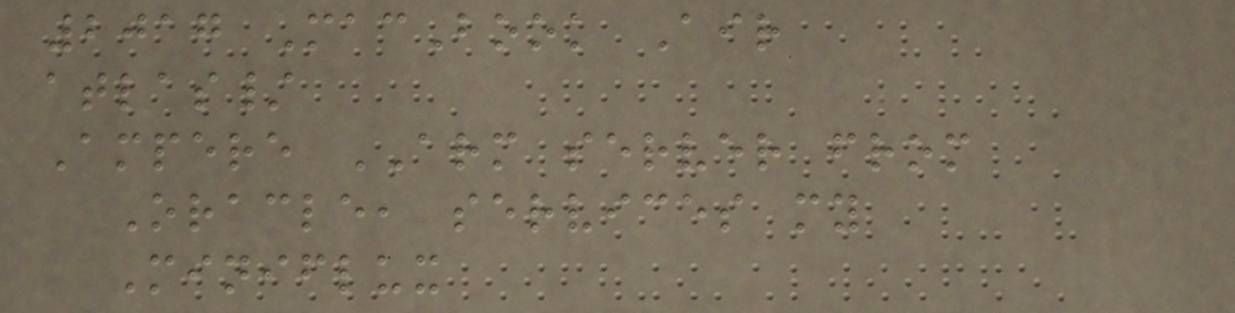2017 MacBook Air
atlas/
Ampere ARM server from
Oracle, services my
Miniflux
